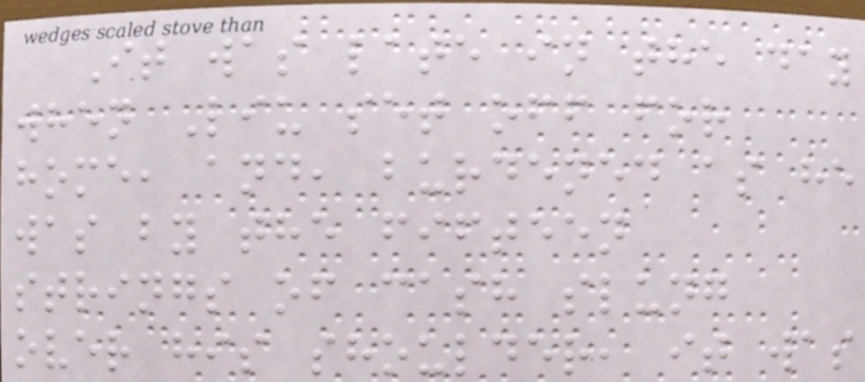It was late in the day
when Liu set off for
home, and, burdened as he
was by the fifteen
strings of cash slung
over his shoulder, it was
